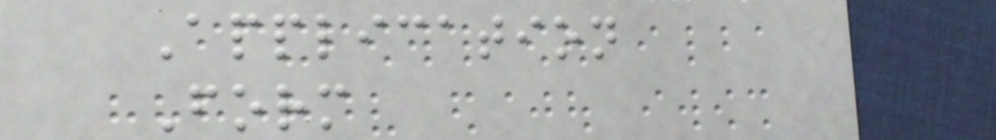Application
Form
